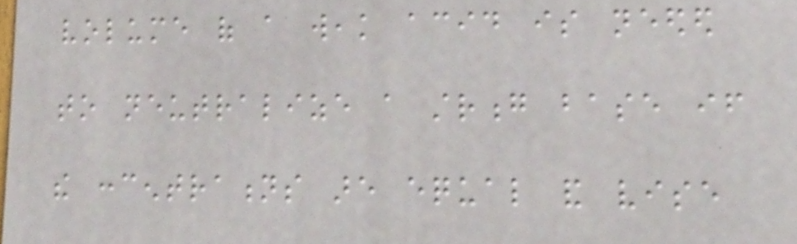volume of a weak acid is needed
to neutralize a strong base if
the concentrations are equal and vise
